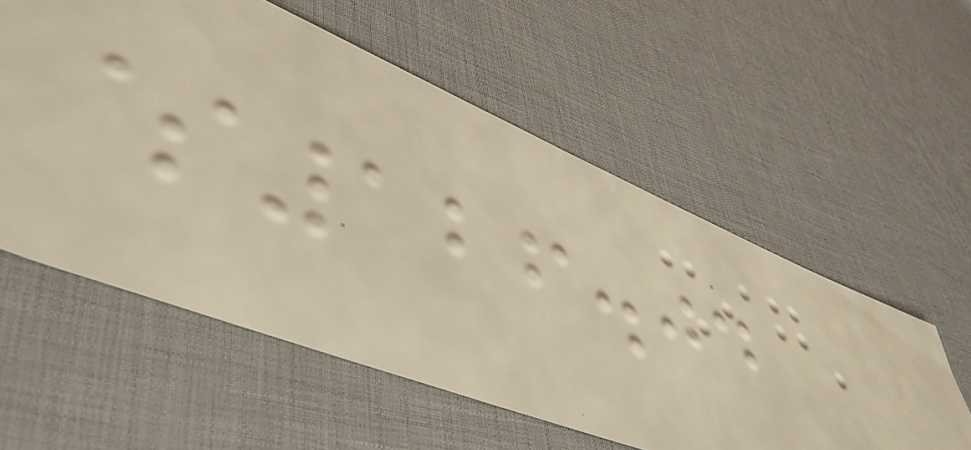$126.04
